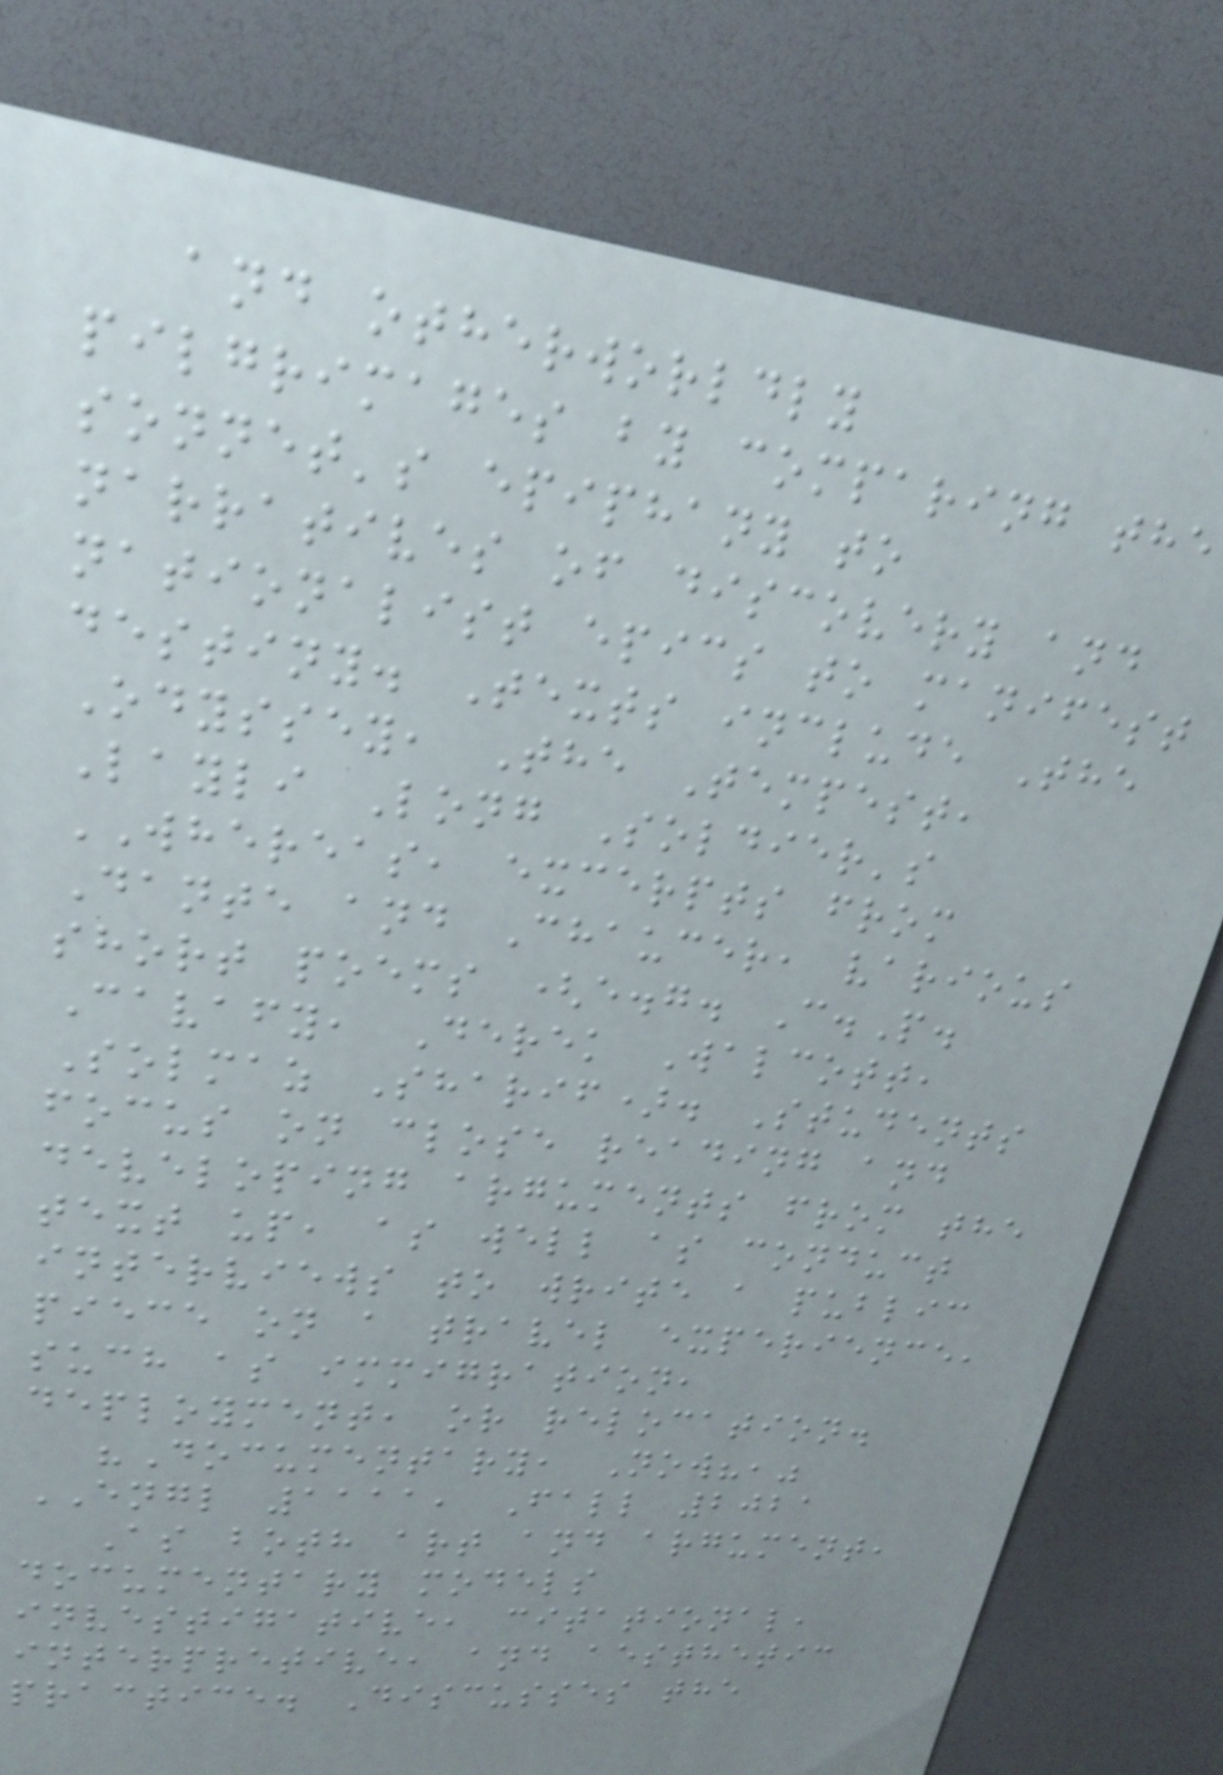and otherworldly
pilgrimages by comparing the
sonnet's epiphany to
narratives of discovery and
nationalist epics to manifest
destiny. Texts include The
Odyssey, The Tempest,
Layli Long Soldier's
WHEREAS, excerpts from
Dante and Chaucer, various
short poems (e.g. C.P.
Cavafy, Derek Walcott,
Solmaz Sharif). Students
focus on close reading and
developing arguments from the
text up, as well as conduct
interviews to write a public
piece on a travel experience,
such as immigration,
deployment, or relocation.
"Documentary, Now?,"
ENGL 1111, Fall 2021
As both art and argument,
documentary models
investigative, citational,
interpretive, and aesthetic
practice. Discusses the
